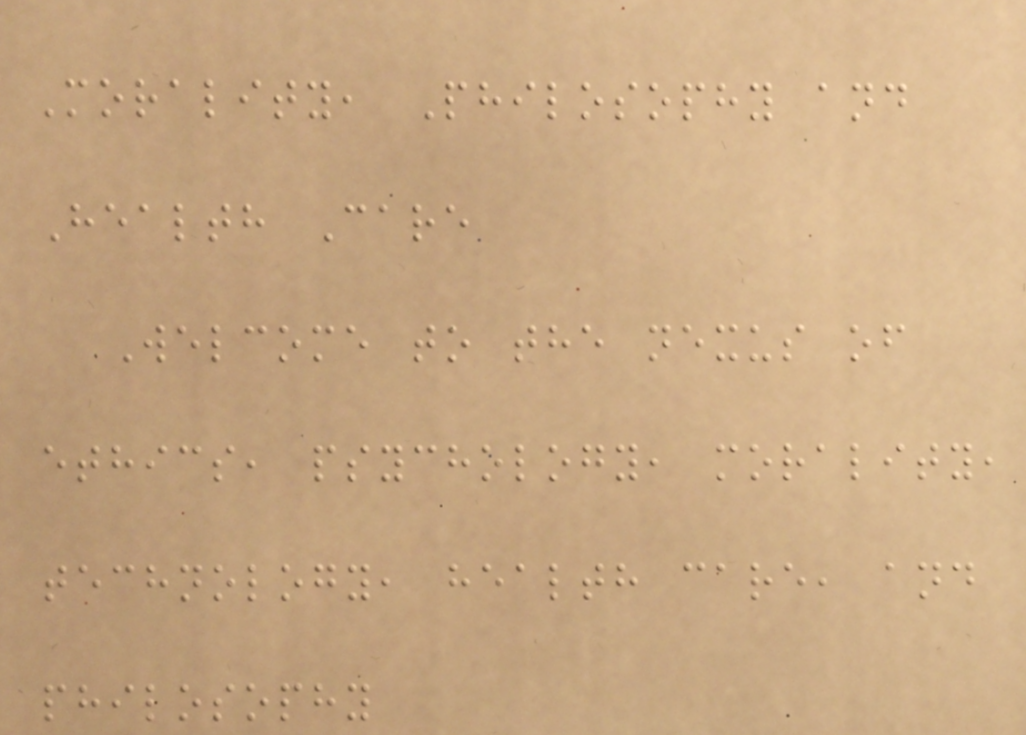Morality, Philosophy and
Health Care
Welcome to the nexus of
ethics, psychology, morality,
technology, health care, and
philosophy
